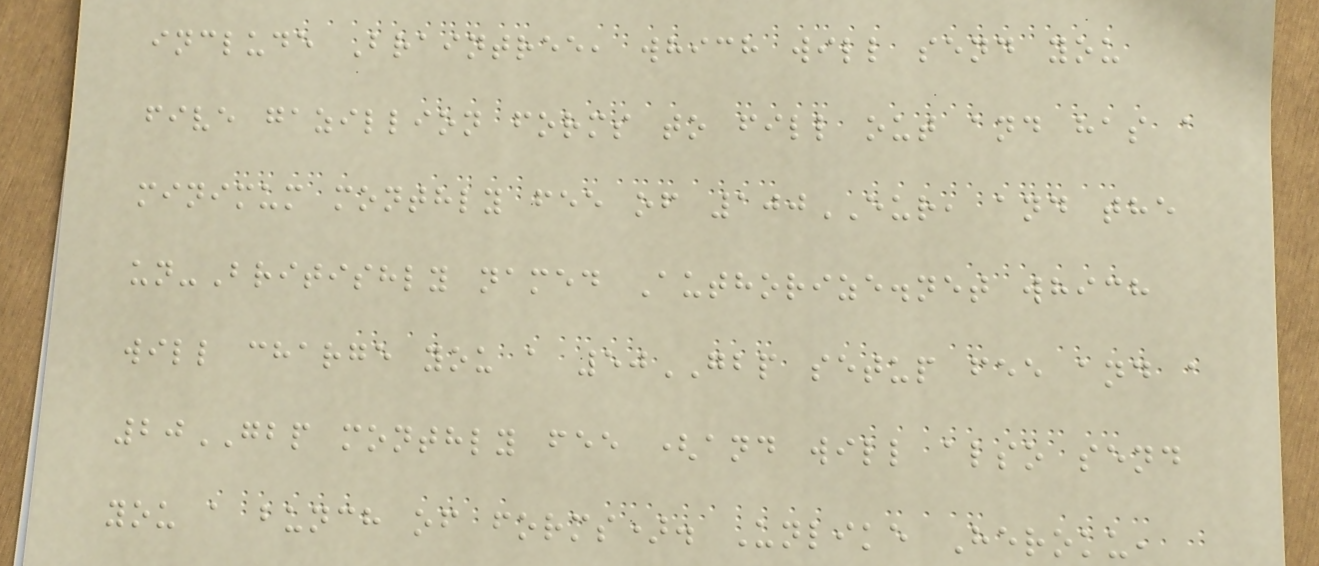include Braintree, which will send you
five gazillion forms to fill out and has a
minimum monthly fee of 100EUR, and the
un-Britishly named Authorize.net which
will charge you a 50GBP setup fee and a
20GBP monthly fee (and will also send
you a bunch of forms). Unlike Heroku,
